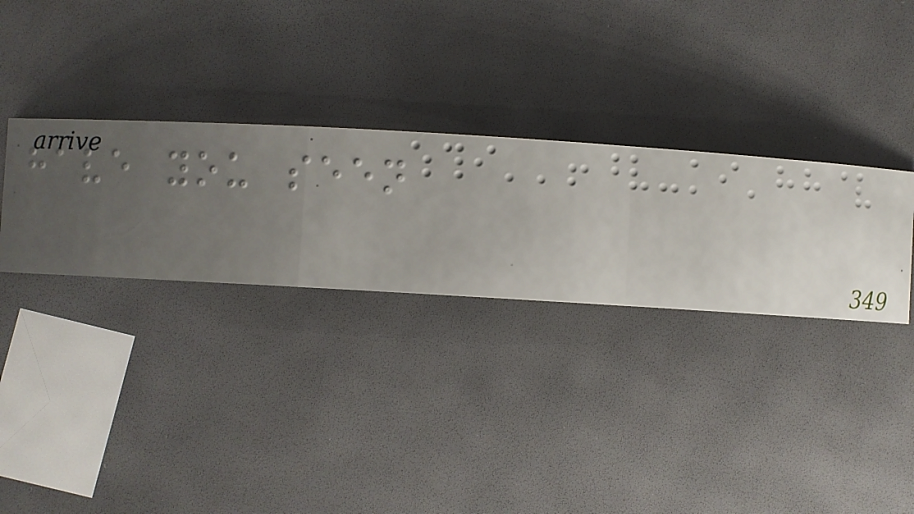have you seen
